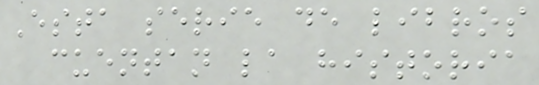Esta serie de libros
cuentan la historia
